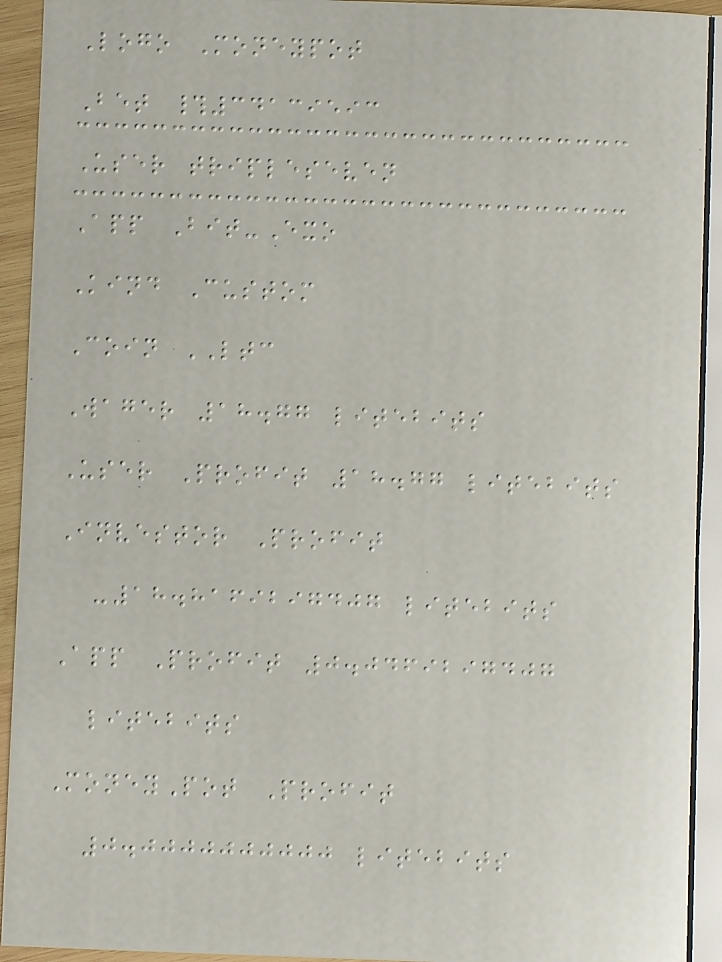Logo Moneypot
Bet #34139593
User tripleseven
App Bit-Exo
Kind Custom
Coin LTC
Wager 18.77 litebits
User Profit 18.77 litebits
Investor Profit
-18.8169297407 litebits
App Profit 0.0469297407
litebits
MoneyPot Profit
0.0000000000 litebits
